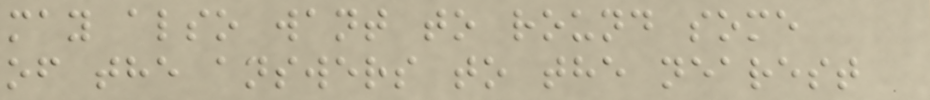may also want to round some
of the answers to the nearest
